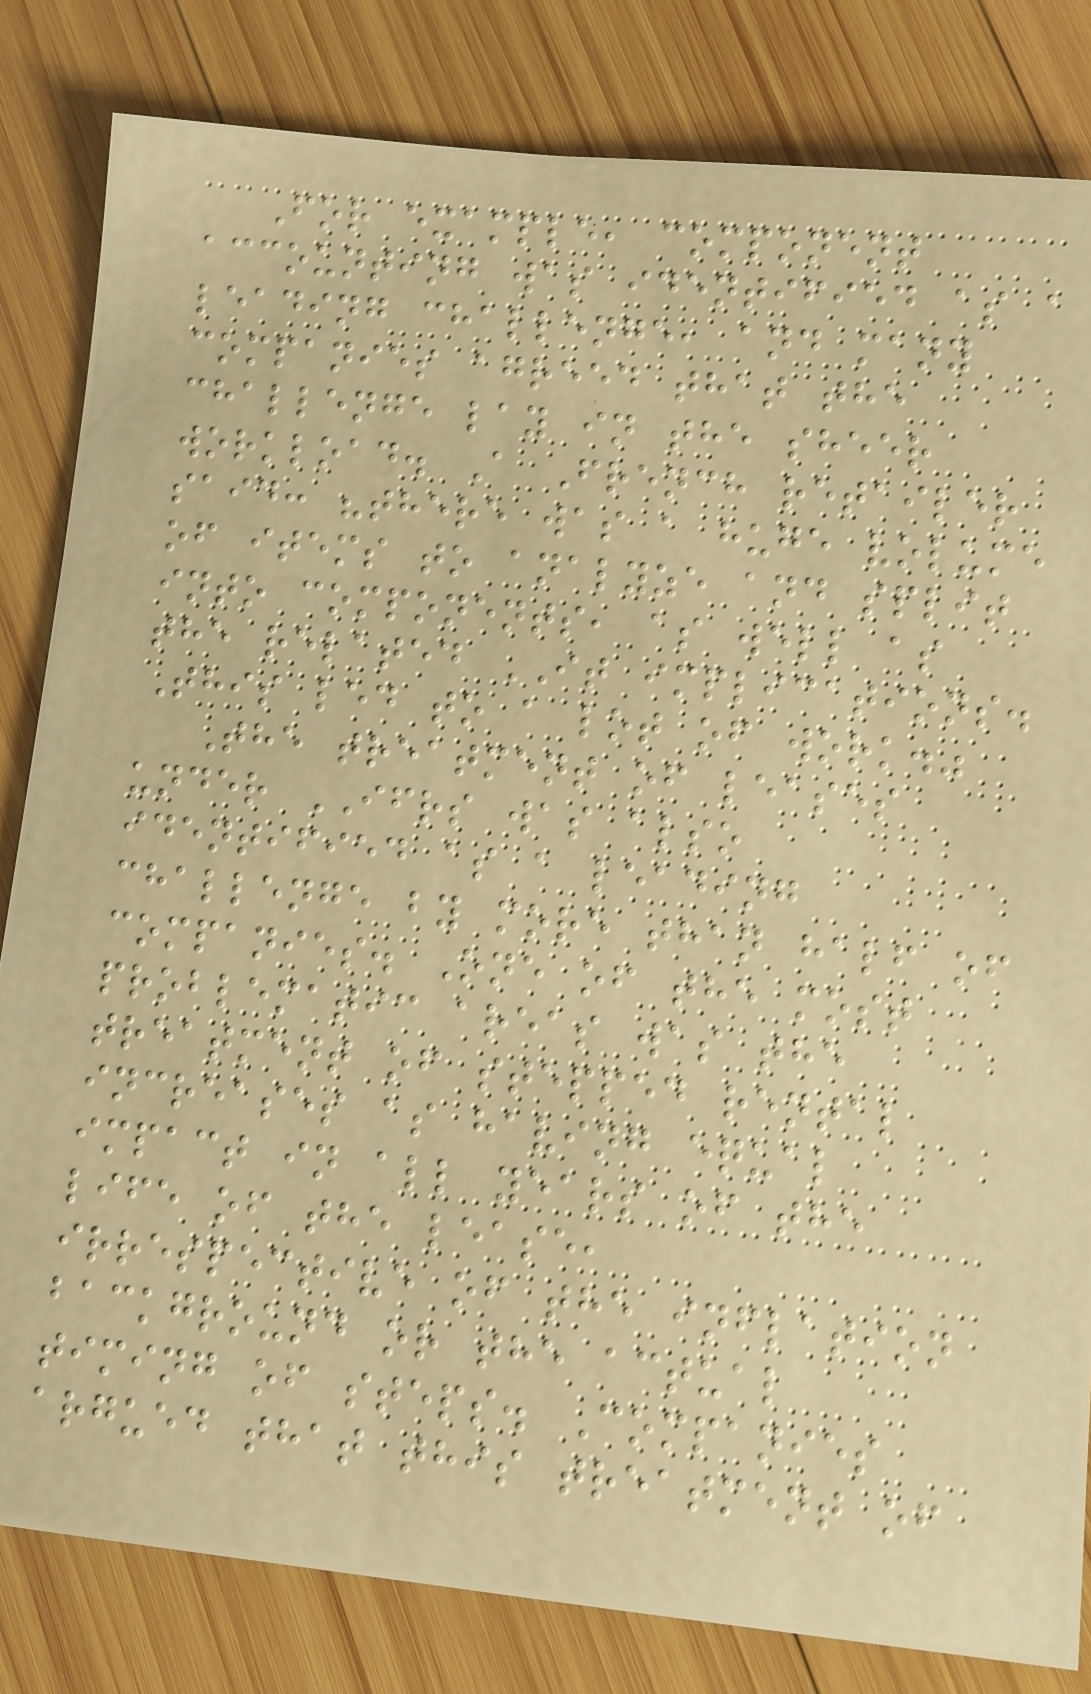For example, component
accounting was identified as a
leading challenge, and many
companies agreed that the
challenge lay in the sheer
workload. A French retailer
said: "there was a huge volume
of items to analyze and split
into components, as well as
the related IT implications.
This led to a lot of work."
The treatment of leases
under IFRS was also
identified as a leading
challenge by more than half of
companies. One of the most
problematic areas was the
treatment of stepped rental
increases as having equal
impact in all years of the
life of the lease,
irrespective of the inflation
background or the actual
timing of steps. Companies
argued that this treatment of
